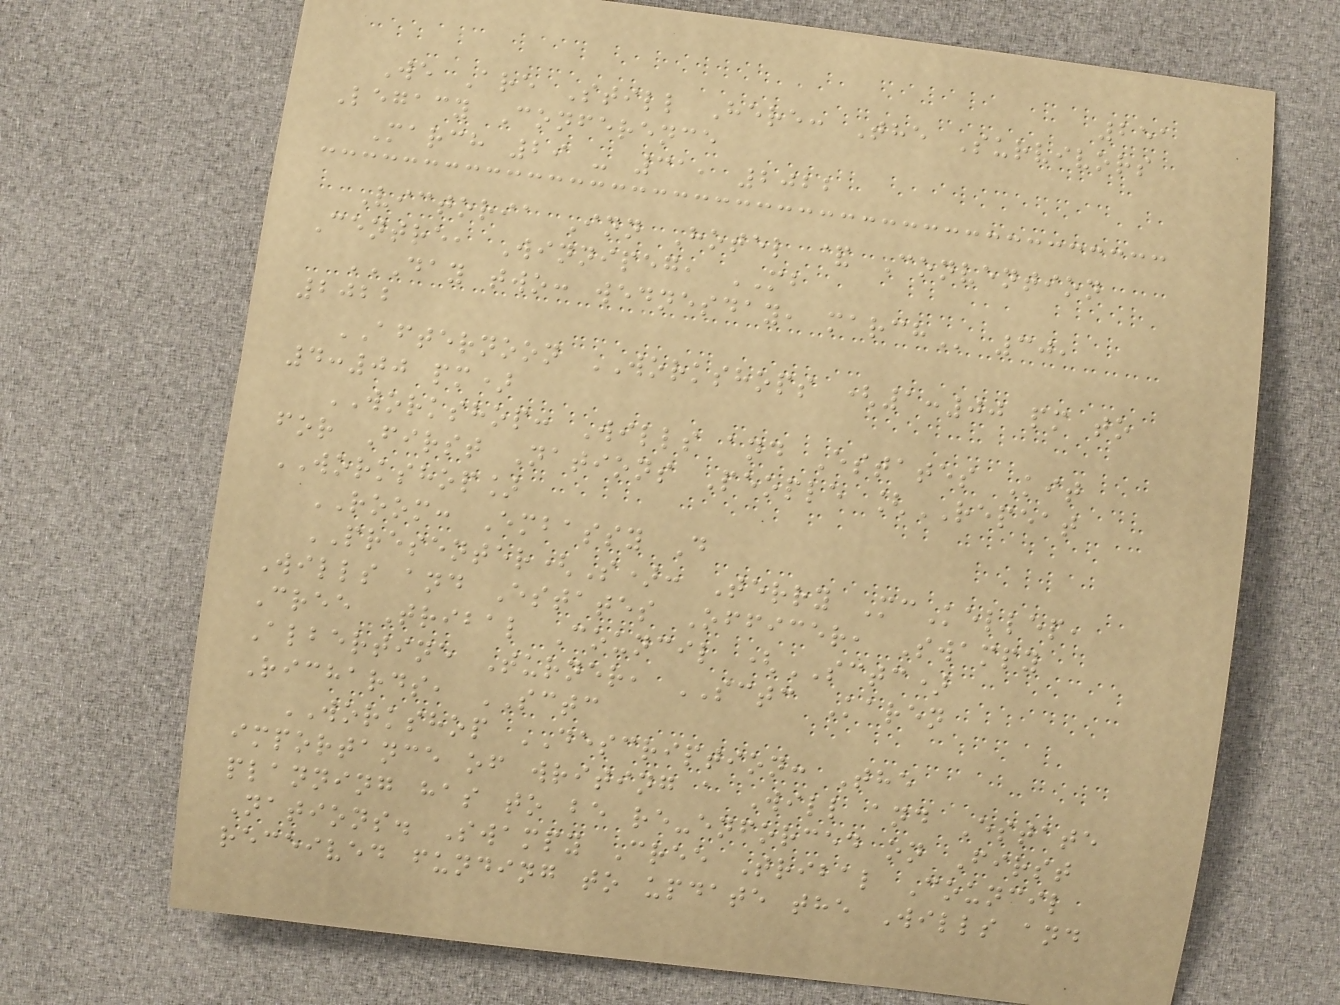251
We Are Still Here: The Survivors
Legacy Conference
March 29 - 31, 2022
Victoria Inn Hotel & Convention
Centre, Winnipeg, MB
DAY TWO: WEDNESDAY, MARCH 30,
2022
AFTERNOON WORKSHOPS (1:00 pm to
4:00 pm)
WORKSHOP: Wills and Estates Kit
for First Nations People [REPEAT
WORKSHOP]
ROOM: Embassy D
PRESENTER(S): Terry McKellep,
Wills and Estates Officer, Swampy
Cree Tribal Council (SCTC)
Albertine Turner, SCTC Karen
Richards, SCTC
WORKSHOP DESCRIPTION: The
importance of writing a Will and Estate
planning has to be re-enforced on First
Nations. Swampy Cree Tribal Council
received funding to update the Wills and
